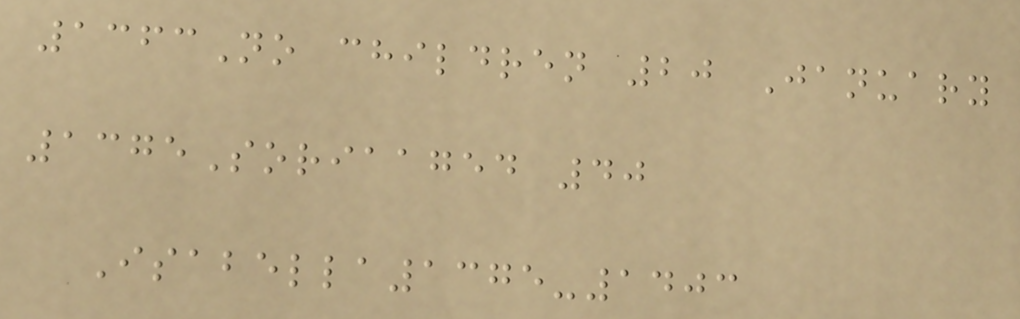1363No children 20 January
1375Soriaaged 40
Isabella1375-1403
